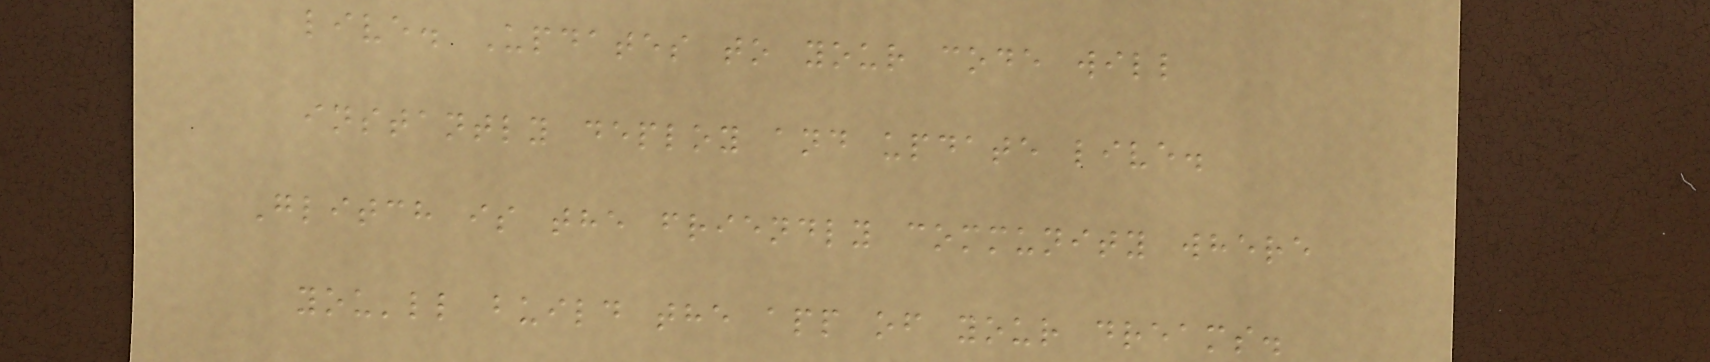live. Updates to your code will
instantly deploy and update live.
Glitch is the friendly community where
you'll build the app of your dreams.
